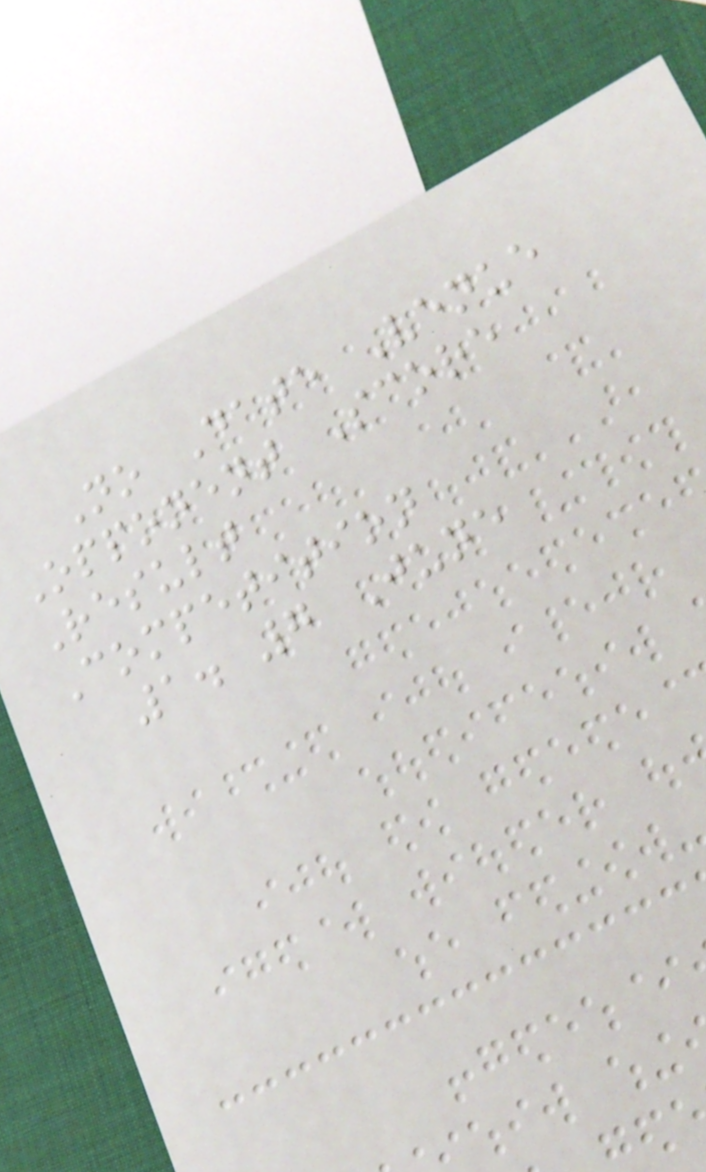No Date Venue
Opponent Score
Result
Competition
1. 7 June
